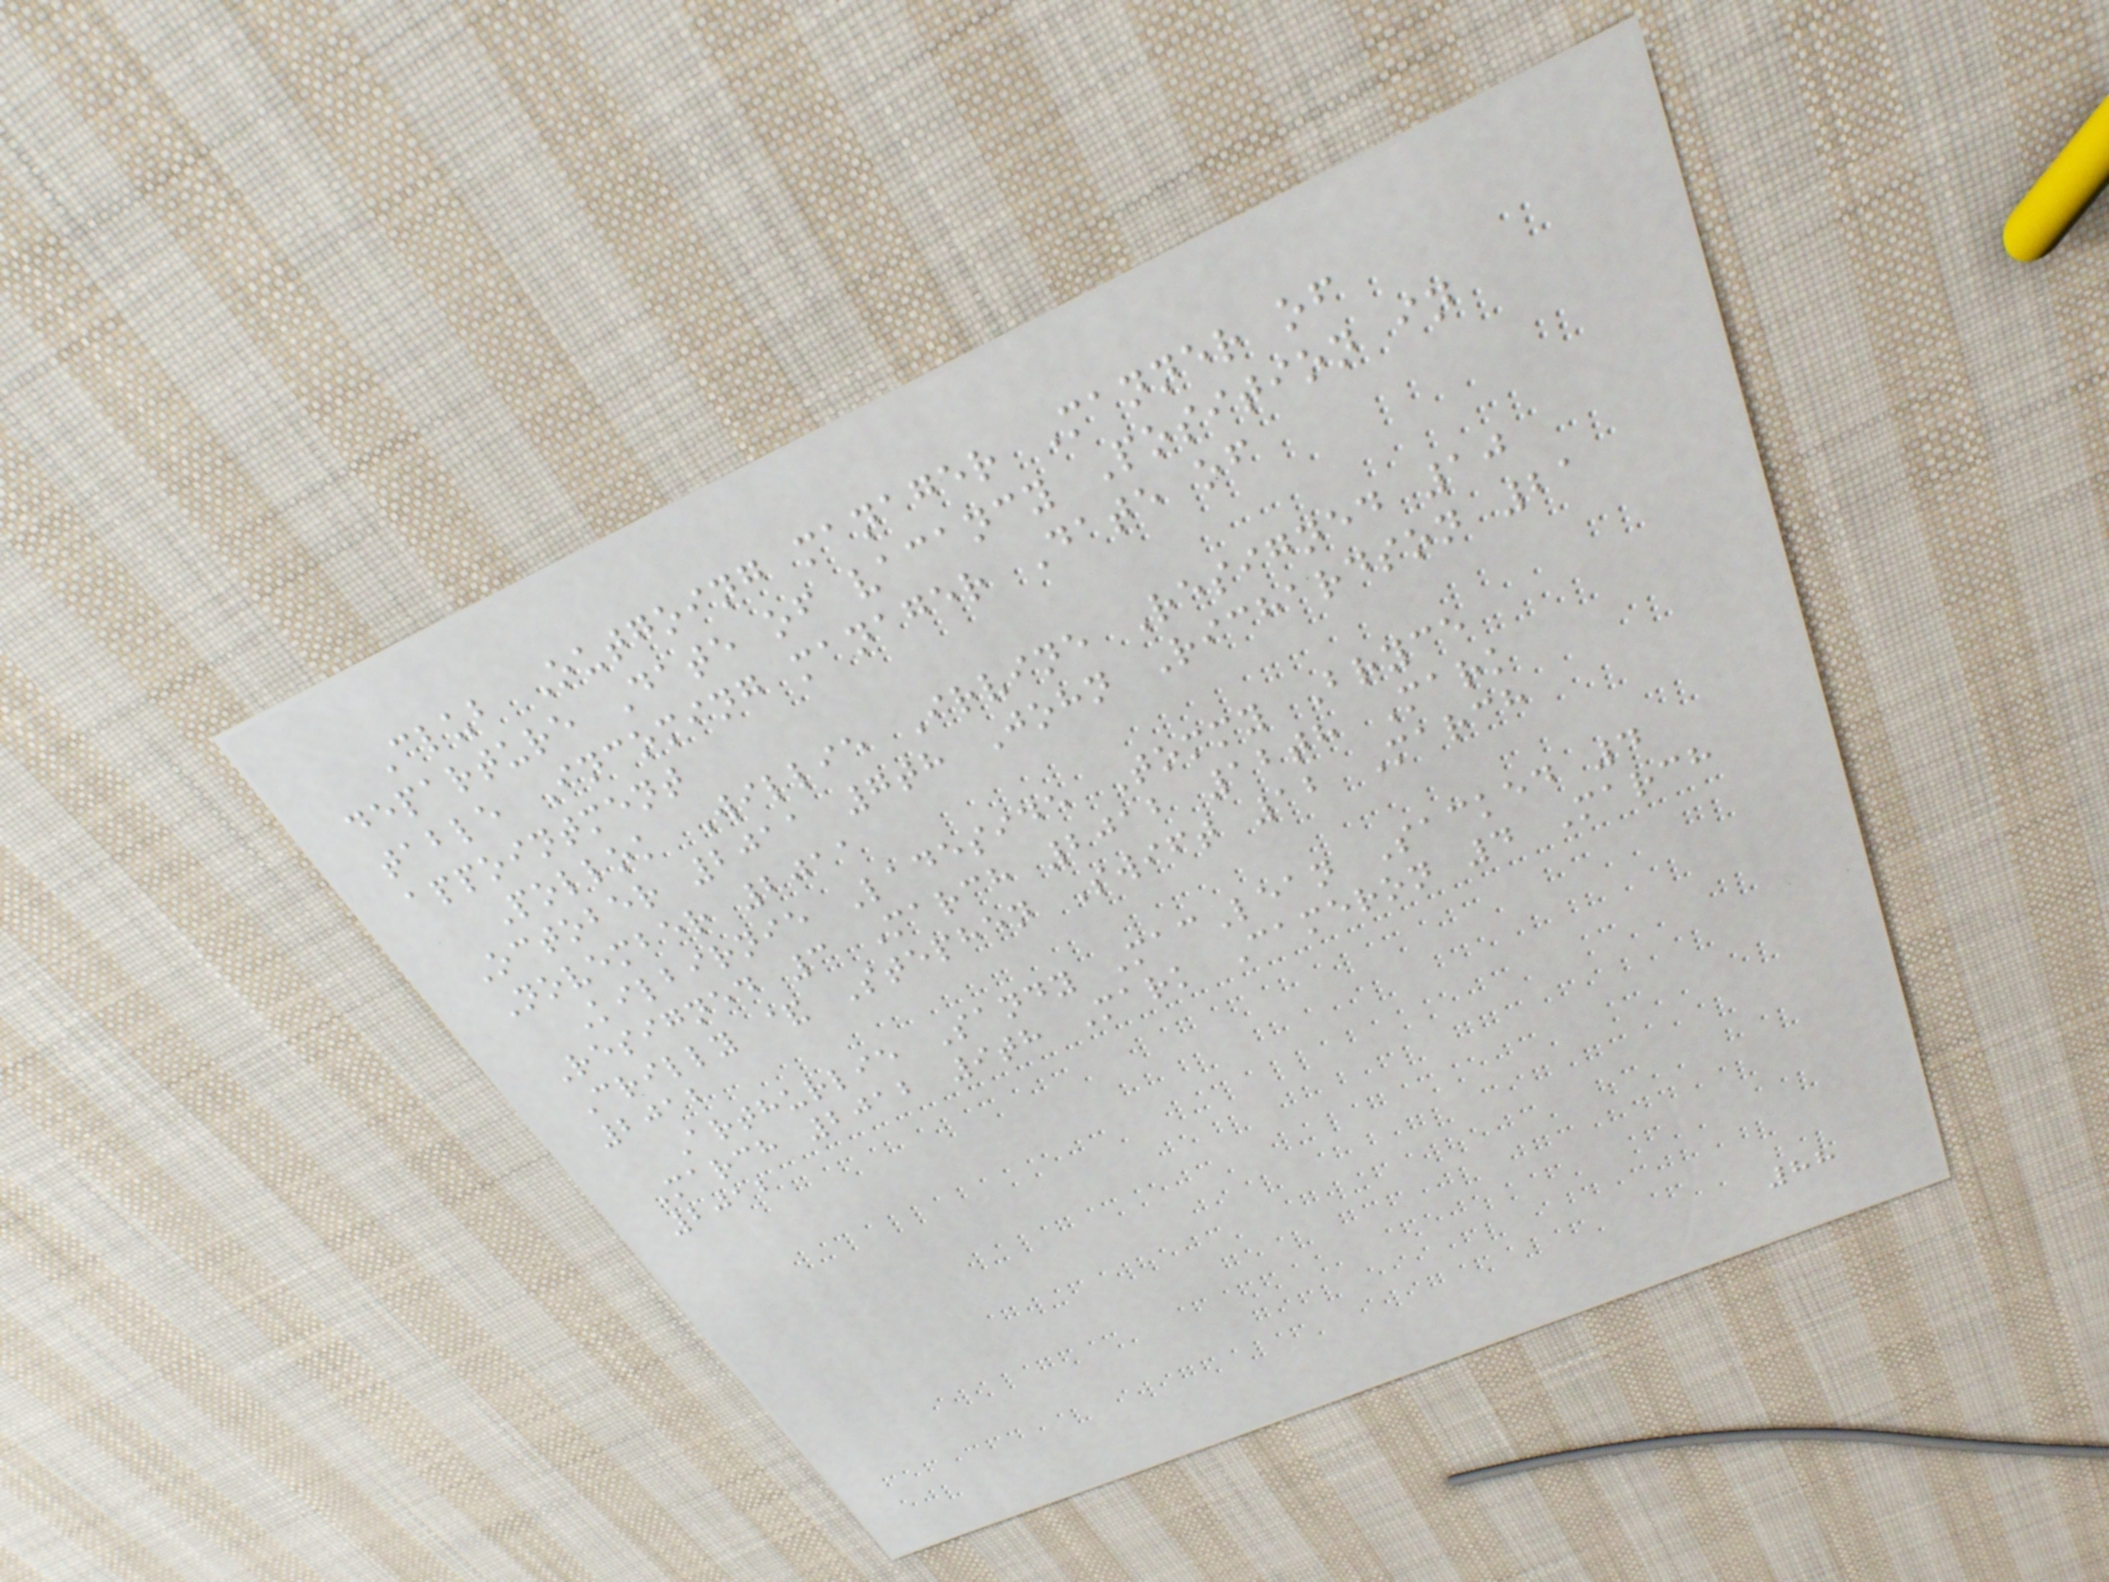Club Outgoing manager Manner of
departure Date of vacancy Position in
table Incoming manager Date of
appointment
Pollok Willie Irvine Resigned 10
October 2011 7th John Richardson 21
November 2011
Kilbirnie Ladeside Tommy Bryce
Resigned 3 March 2012 12th Mark
Crilly & Stephen Swift 12 March
2012
Arthurlie Sandy MacLean Sacked 4
March 2012 9th Mark Cameron 4 March
2012
88
